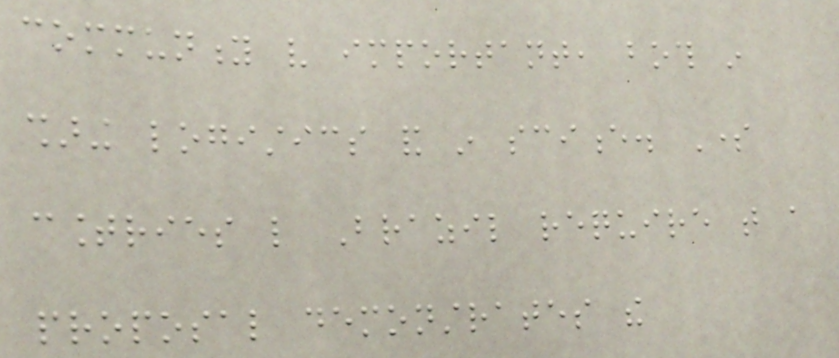community very important, both in
sharing logistics and in science. Some
countries like Brazil require that a
proposal demonstrates the
